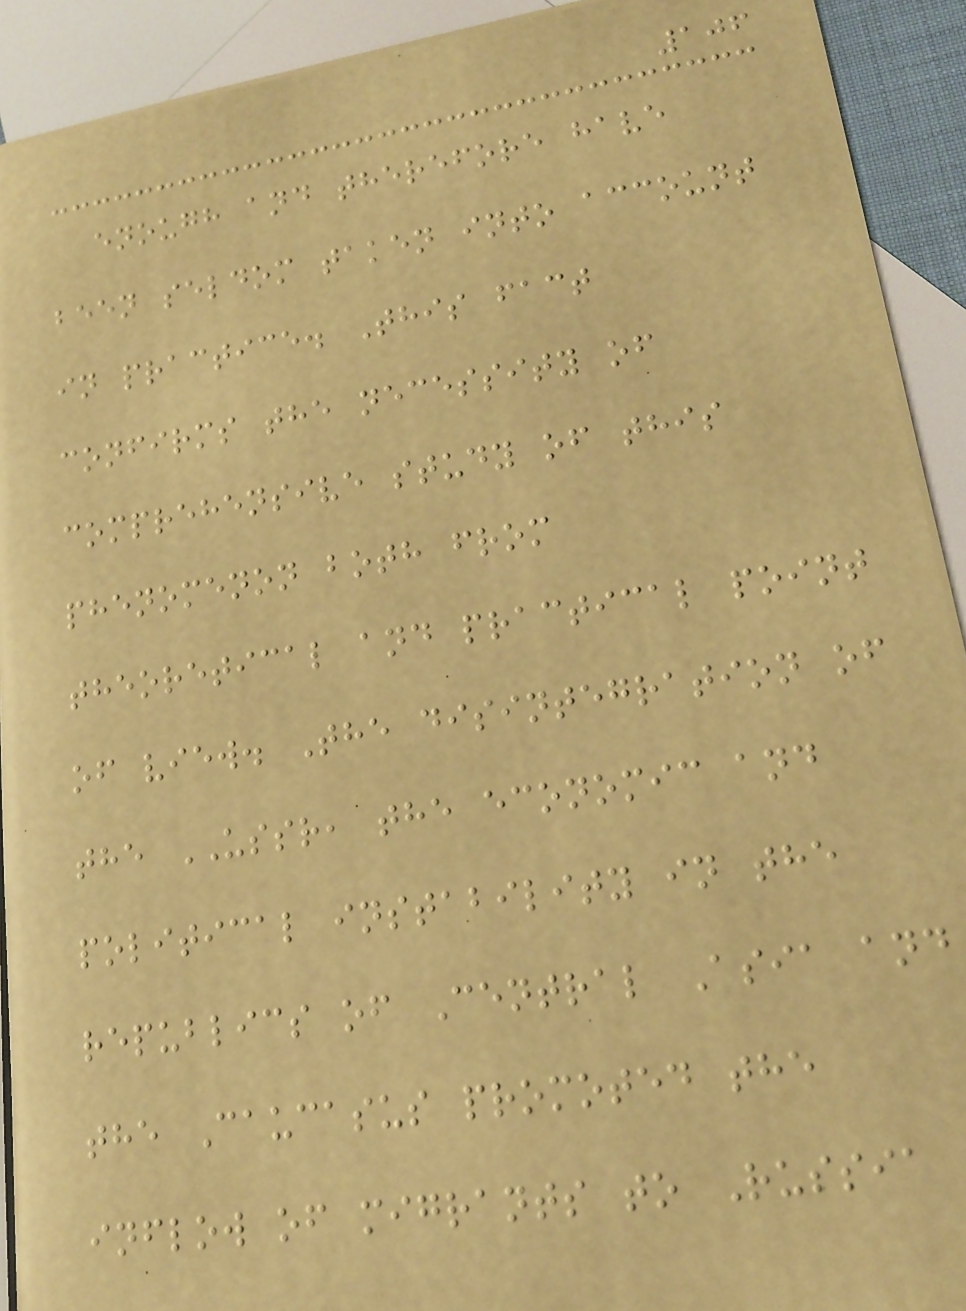106
enough and therefore have
been seldom taken into account
in practice. This fact
confirms the necessity of
comprehensive study of this
phenomenon both from
theoretical and practical point
of view. The disintegration of
the USSR, the economic and
political instability in the
republics of Central Asia and
the Caucasus promoted the
inflow of migrants to Russia
